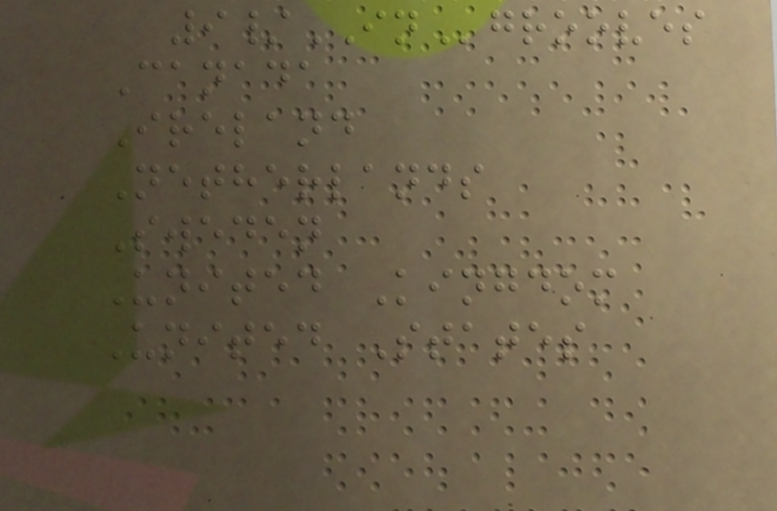9/INgrooves
Canada
Ireland
Netherlands
Sweden
United Kingdom
United States
